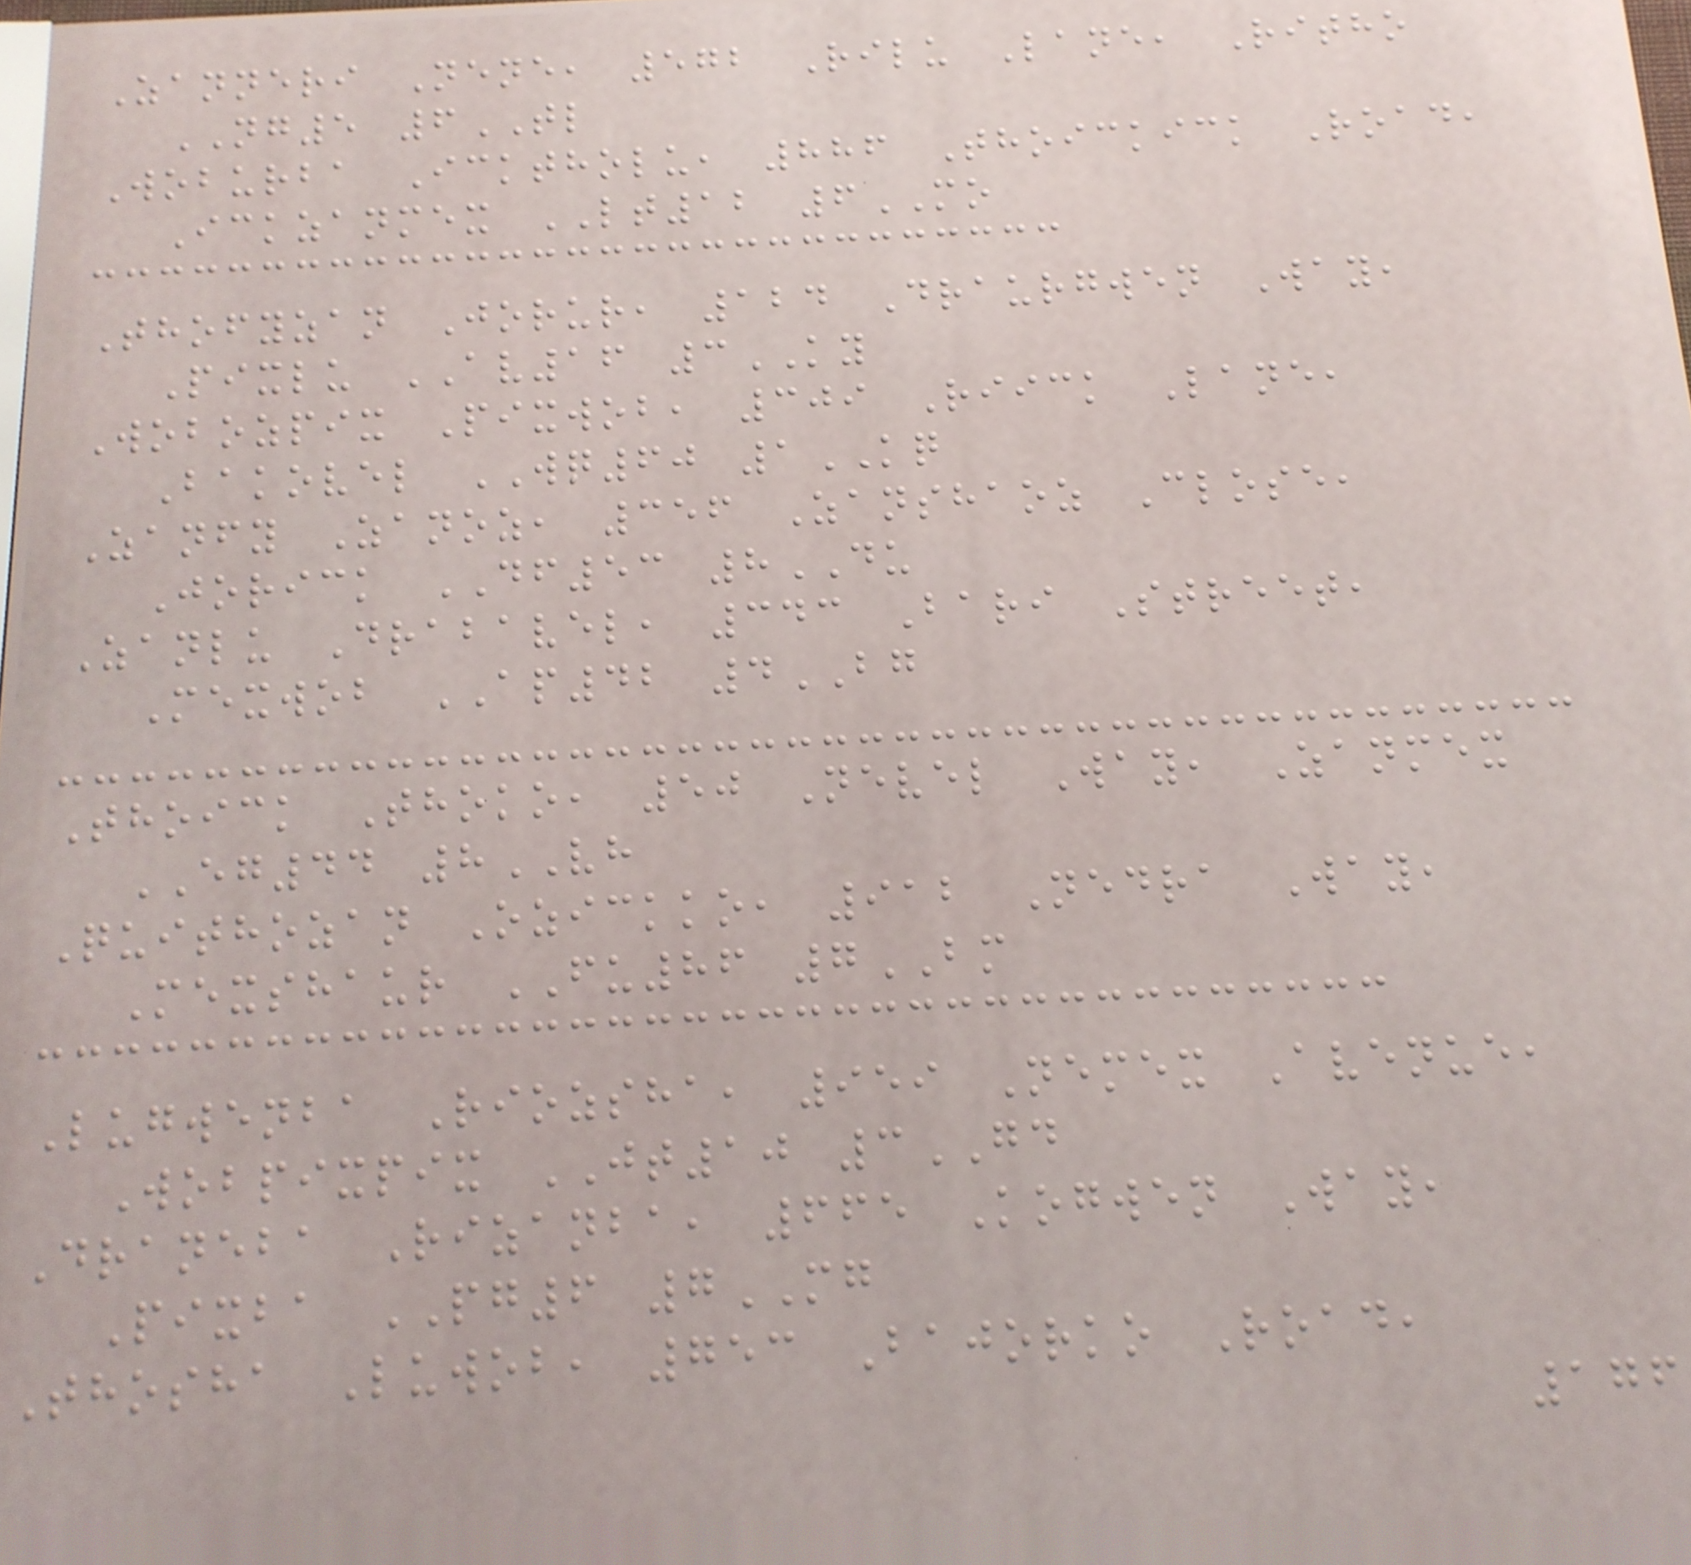Zanneri Nene, 572 Rilu Lane, Ritho
NG5 6TL
Woburba Icktholu, 886 Thoickick Road,
Ickzanmex LT12 6MO
Thofyzan Jorur, 124 Draurgwen Way,
Pixlu AV16 3KY
Wobozpix Pixwob, 309 Riick Lane,
Bakovel WQ60 1KQ
Zanfy Zanoz, 356 Zanshaoz Close,
Jorick DF53 8DU
Zanlu Drabavel, 343 Bari Street,
Mexwob AP42 4BG
Thoick Thoko, 50 Nevel Way, Zanmex
EG44 8VH
Quithozan Ozickko, 912 Nedra Way,
Mexshaur FU86 7BM
Lugwenba Riozsha, 959 Nemex Avenue,
Wobpixpix JT10 3GD
Draneba Rizanba, 665 Kogwen Way,
Pixba PG6 7MG
Thosha Luwob, 753 Bajorko Road,
176
